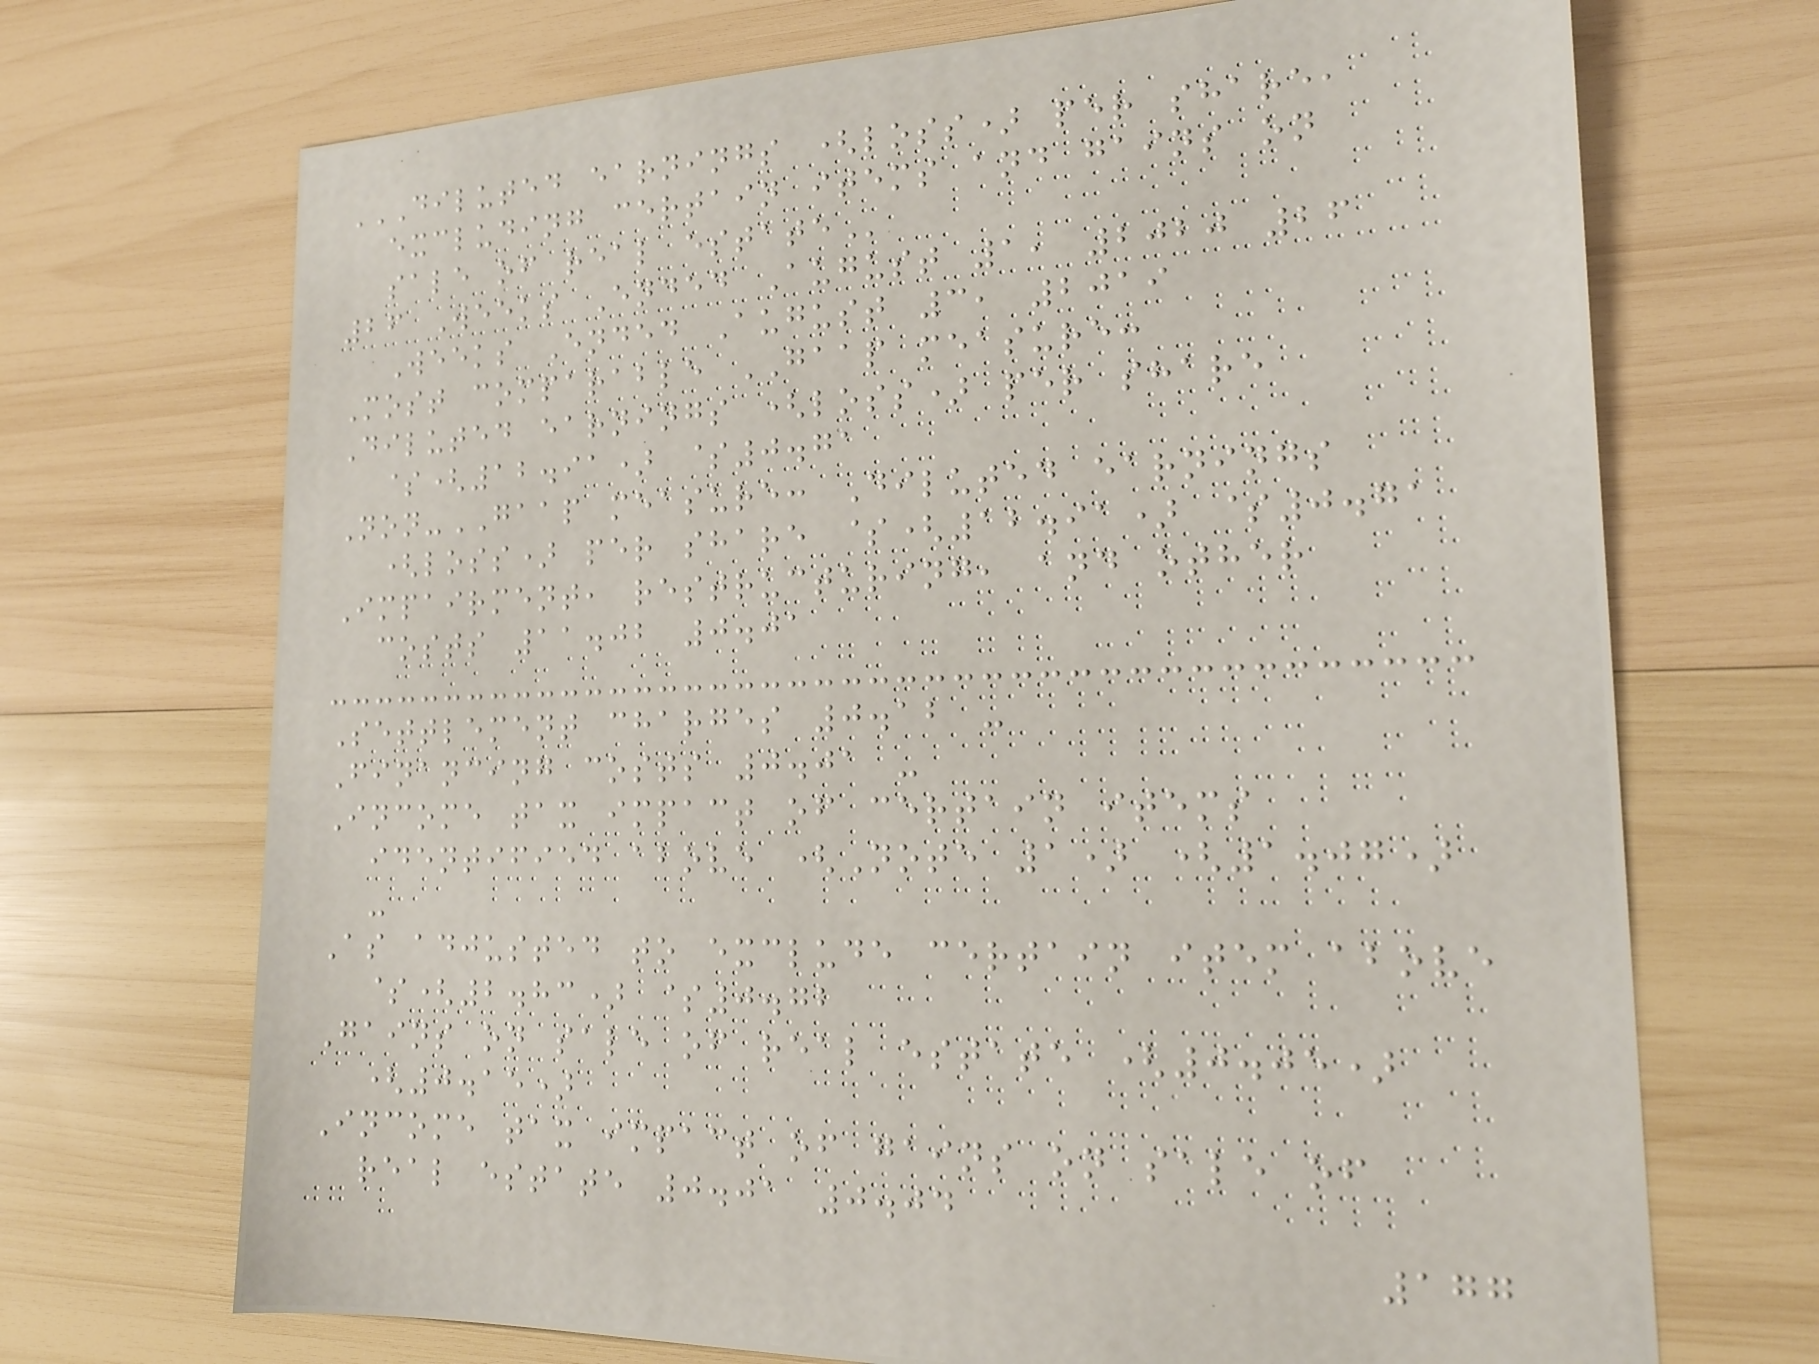DILUTED EARNINGS (LOSS) PER SHARE,
EXCLUDING CERTAIN ITEMS AND GAINS ON
SALE OF REAL ESTATE
26 Weeks Ended August 1, 2020 26
Weeks Ended August 3, 2019
Most comparable GAAP measure:
Diluted earnings (loss) per share
$(12.91) $0.71
Non-GAAP measure: Diluted earnings
(loss) per share $(12.91) $0.71
Impairment, restructuring, and other
costs 11.02 0.01
Settlement charges 0.12 -
Financing costs 0.01 -
Income tax impact of certain items
identified above (Note 1) (1.07)
-
As adjusted to exclude certain item above
$(2.83) $0.72
Gains on sale of real estate (0.05)
(0.15)
Income tax impact of gains on sale of
real estate 0.01 0.04
177
